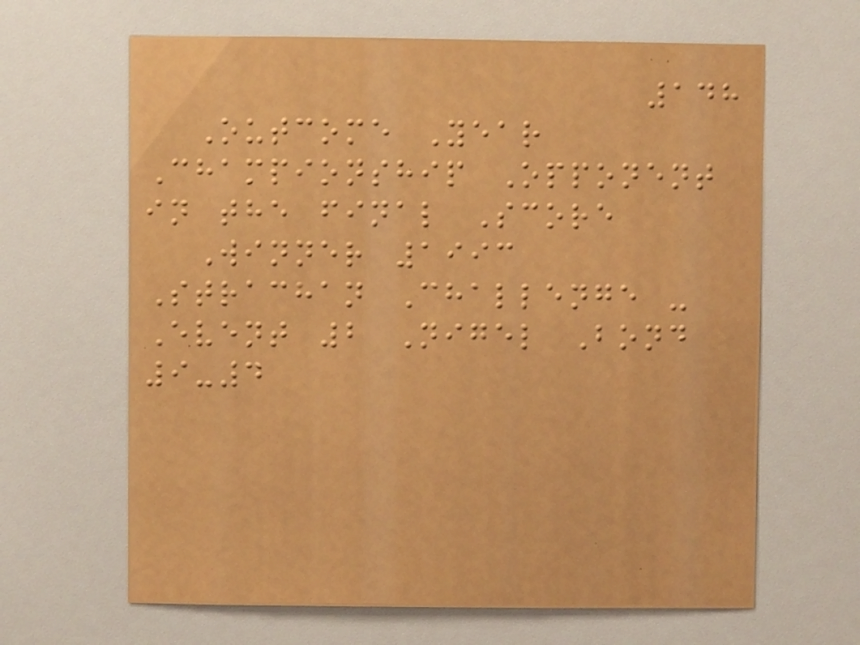148
Outcome Year
Championship Opponent
in the final Score
Winner 1993
Strachan Challenge -
Event 2 Nigel Bond
9-4
